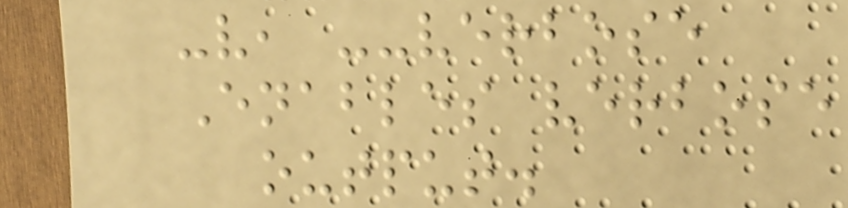-v, --verbose
Enables verbose
output.
